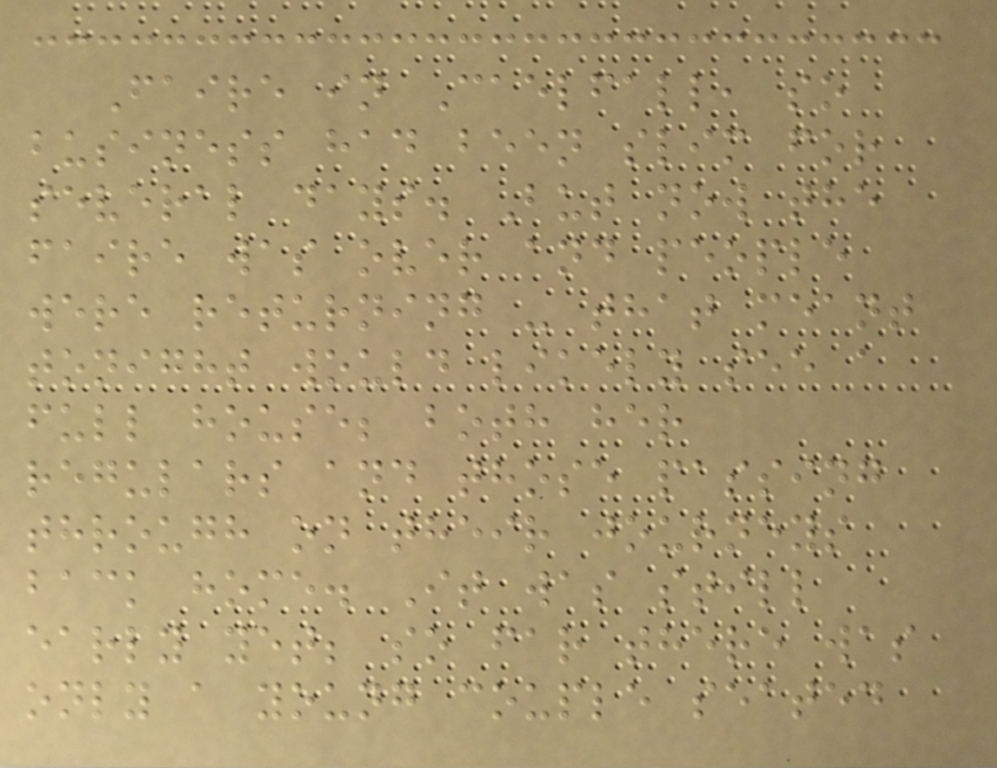Faire in Caelfall, so
business had been slim for
several days. But now the
faire was over and people
were returning - that meant
tonight would likely see a
full house; both her
regulars and those passing
through on their journeys
back home. It was still
early yet; so far there was
only a young couple seated
